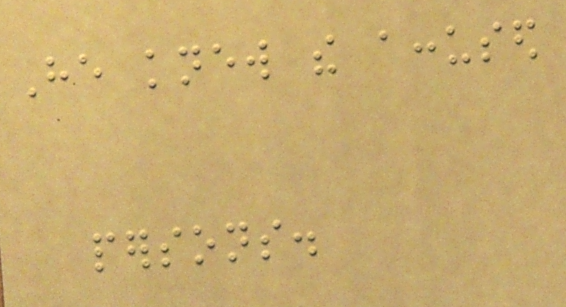He knew the accused
persons.
